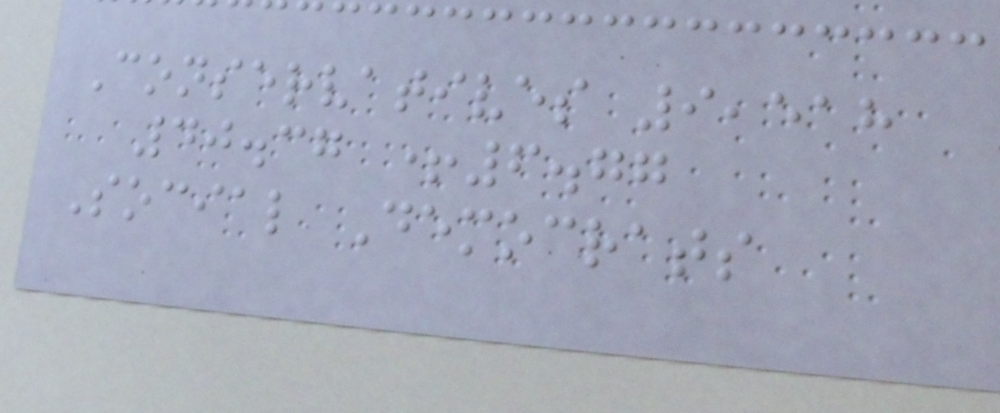Conservatives 9,518
40.37 +6.77
Social Democrats
